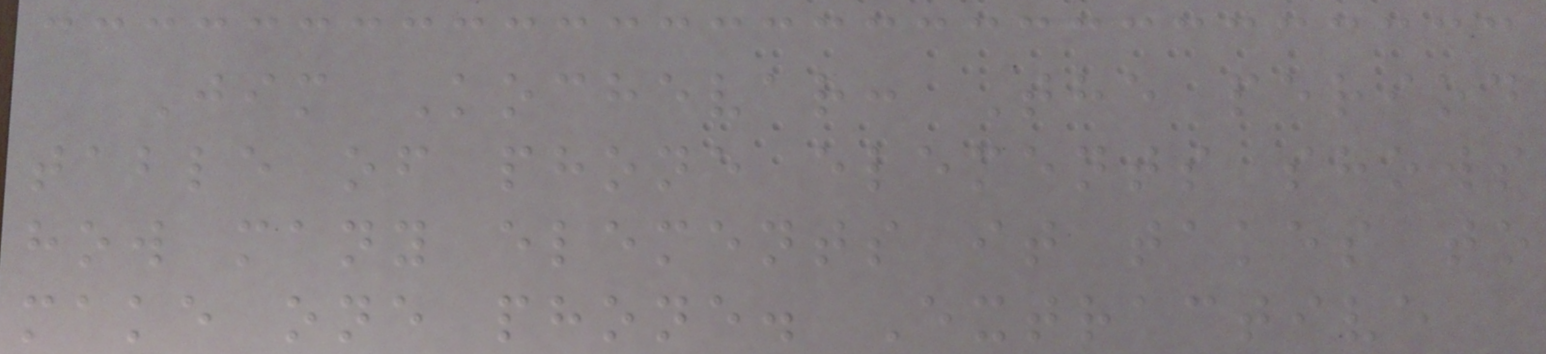Jim Kochevar: The period
table of phone elements shows
how many elements it takes to
make one phone. Extractive
